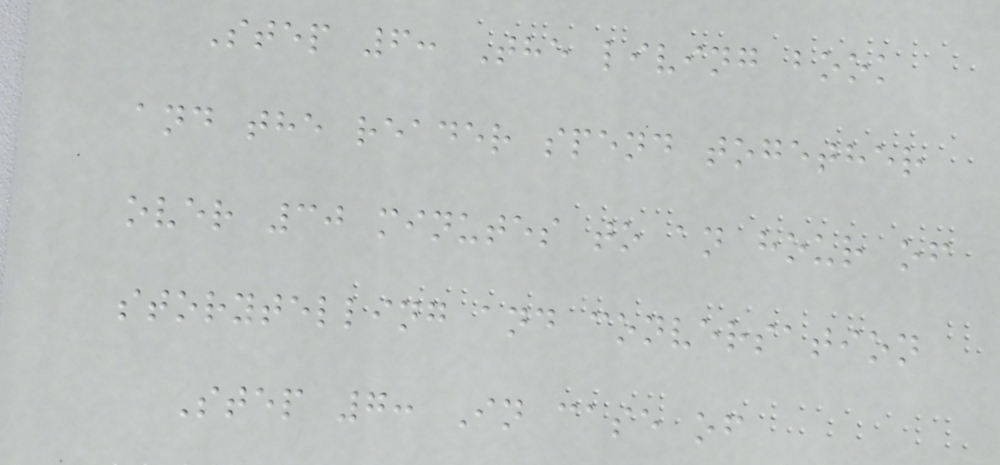Step 6: The living book
and the reader spend together
over 30 minutes to an hour of
storytelling and conversation
Step 7: In case of
